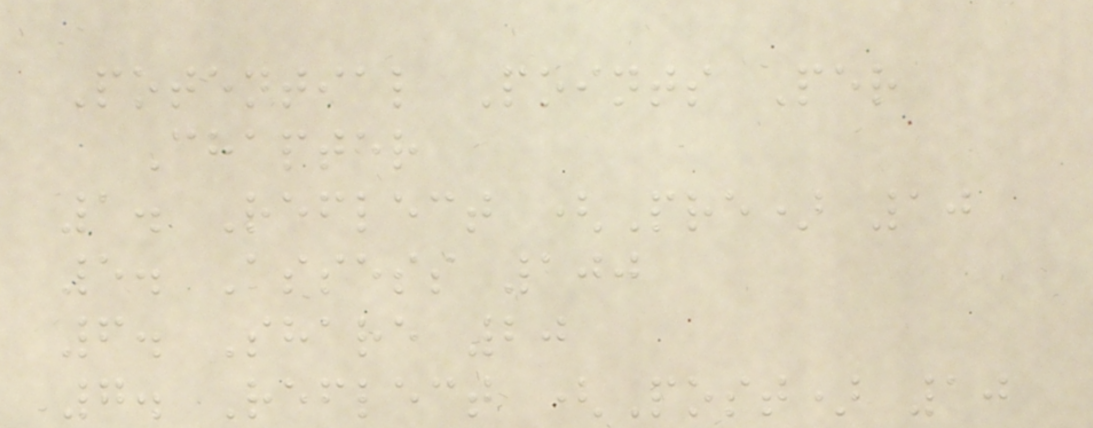Potential Points Per
Chapter
1. Reflect (Pre) 10
5. Assess 100
6. Share 20
7. Reflect (Post) 10
